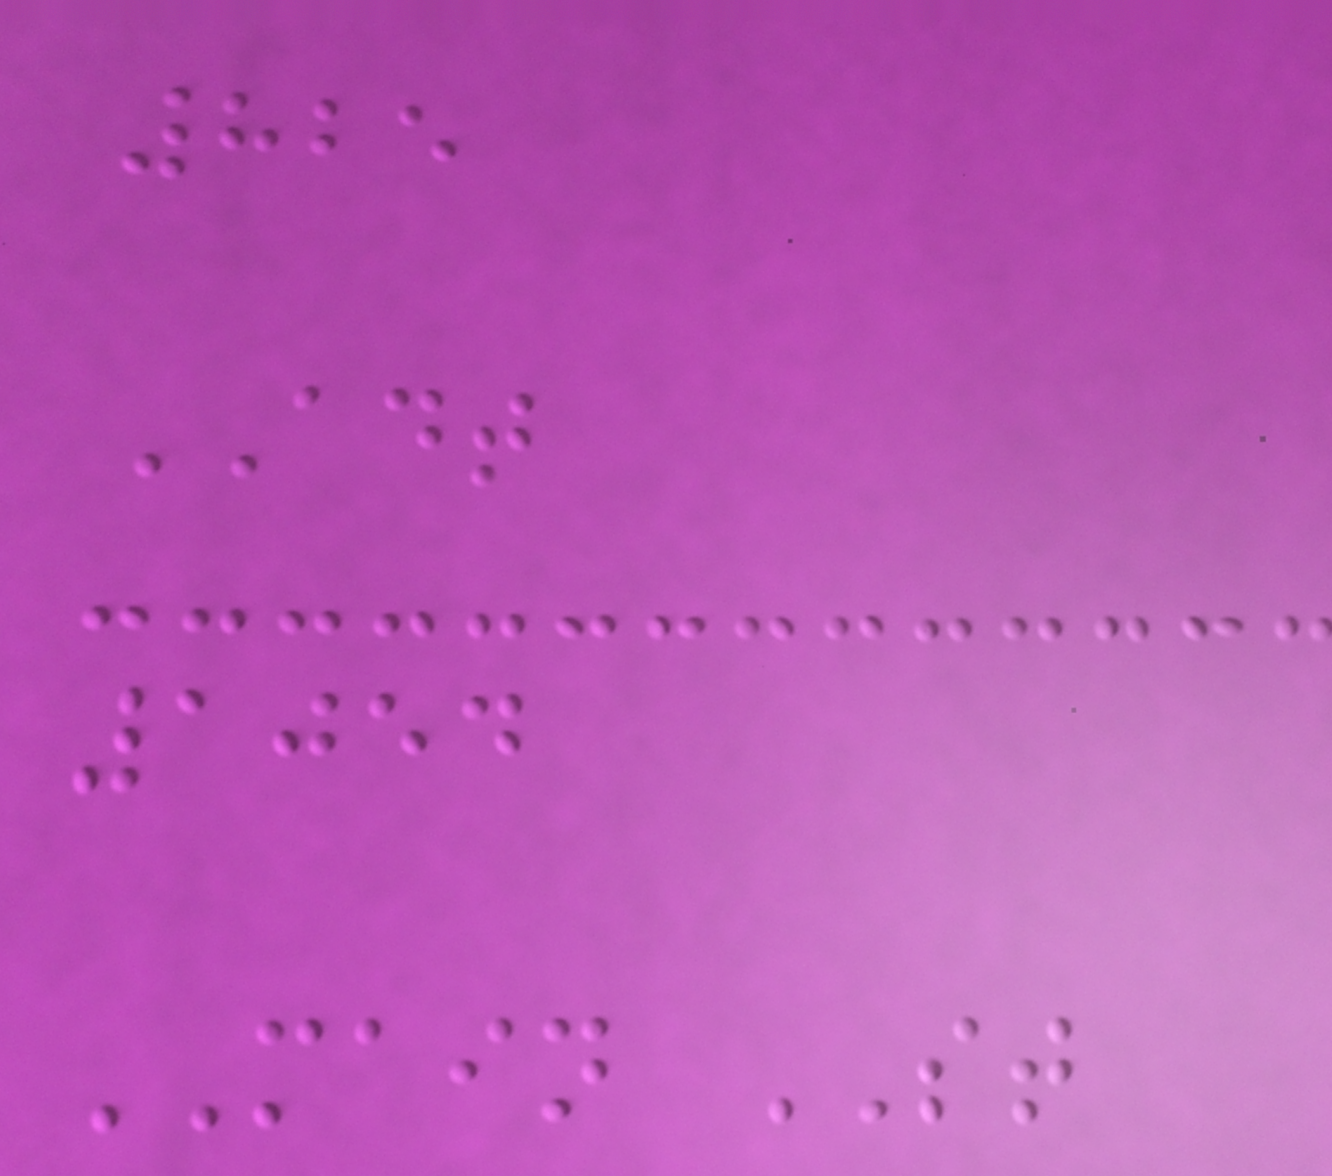825
ADT
1054
MAIN ST
